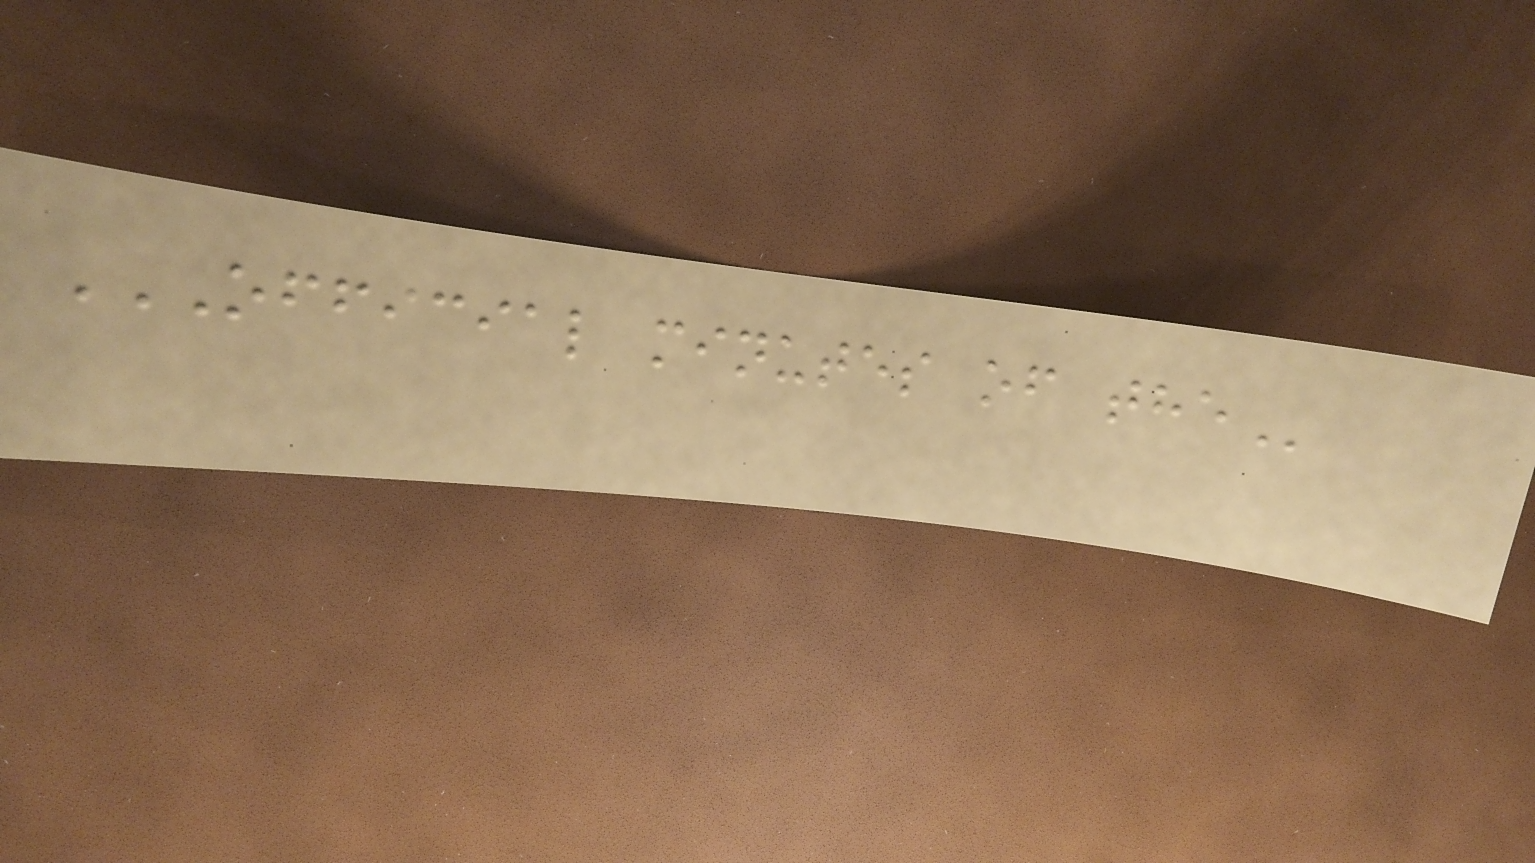OFFICIAL MINUTES OF THE
